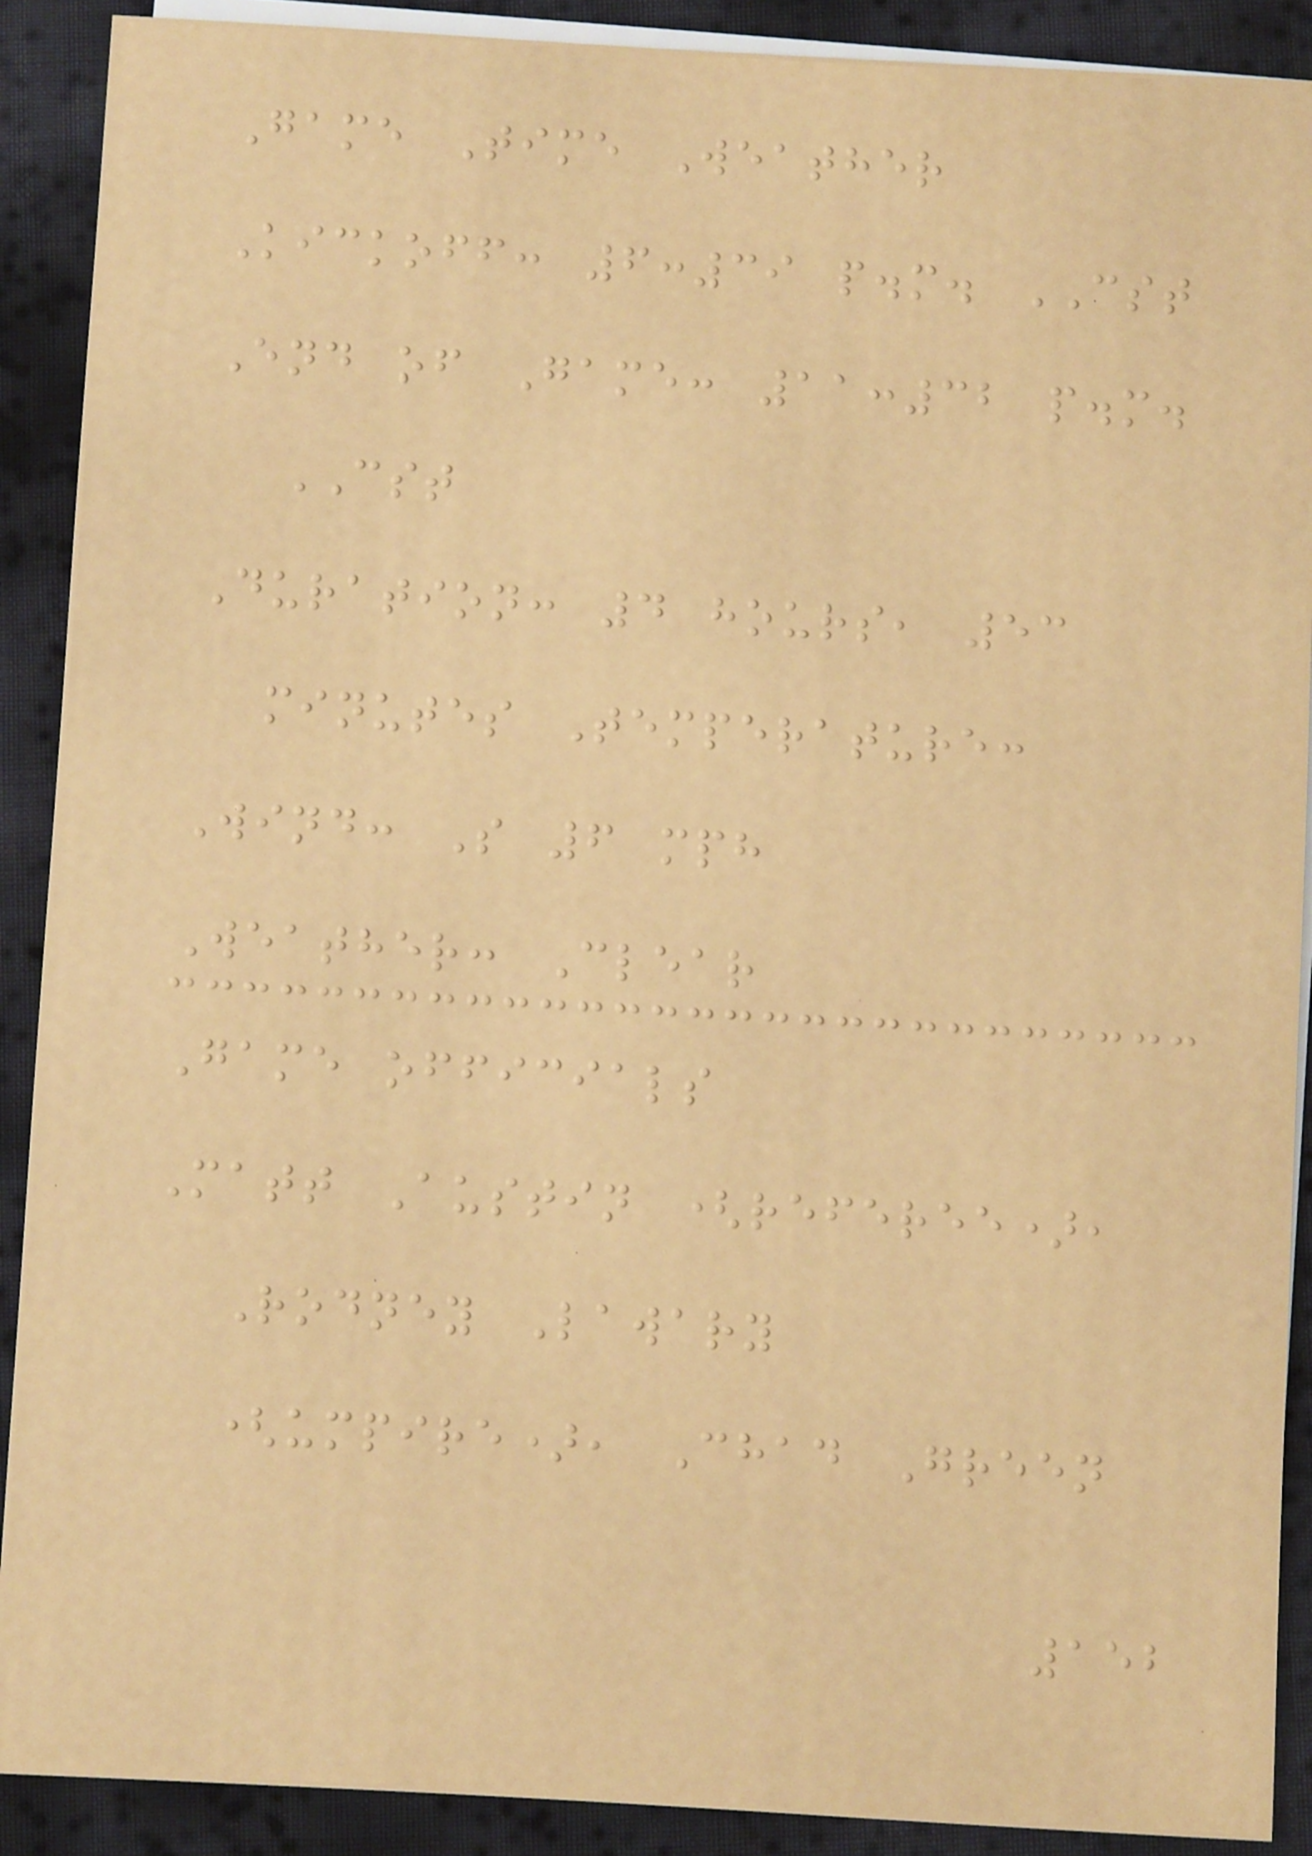Game Time Weather
Kickoff: 6:39 p.m. CST
End of Game: 11:32 p.m.
CST
Duration: 4 hours, 53
minutes Temperature:
Wind: S 6 mph
Weather: Clear
Game officials
Matt Austin (referee),
Rodney Lawary
(umpire), Chad Green
152
